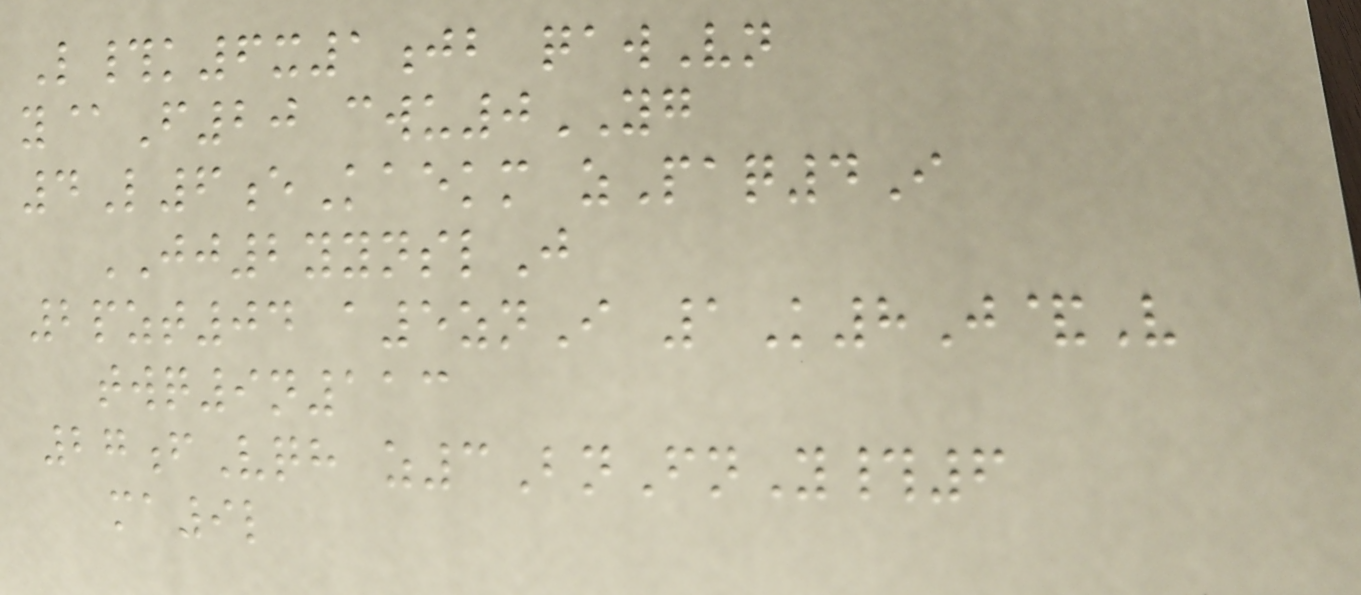L#k6x1jb qawVn
y@F20 cwu0YG
4L6eKaekm zPaq4I
JJ2yynslJ
2pzt04 a5znI 1K8J&V
twq9n113
27fVqh z3BnFnY#6
ma9l
